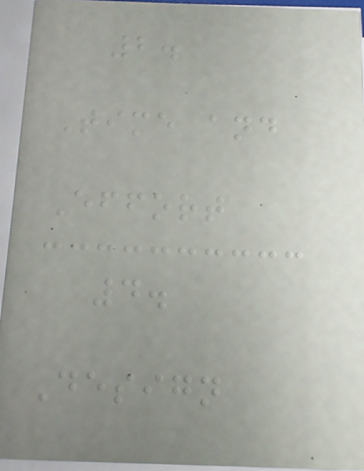2.
Time and
Effort
4.
Design
